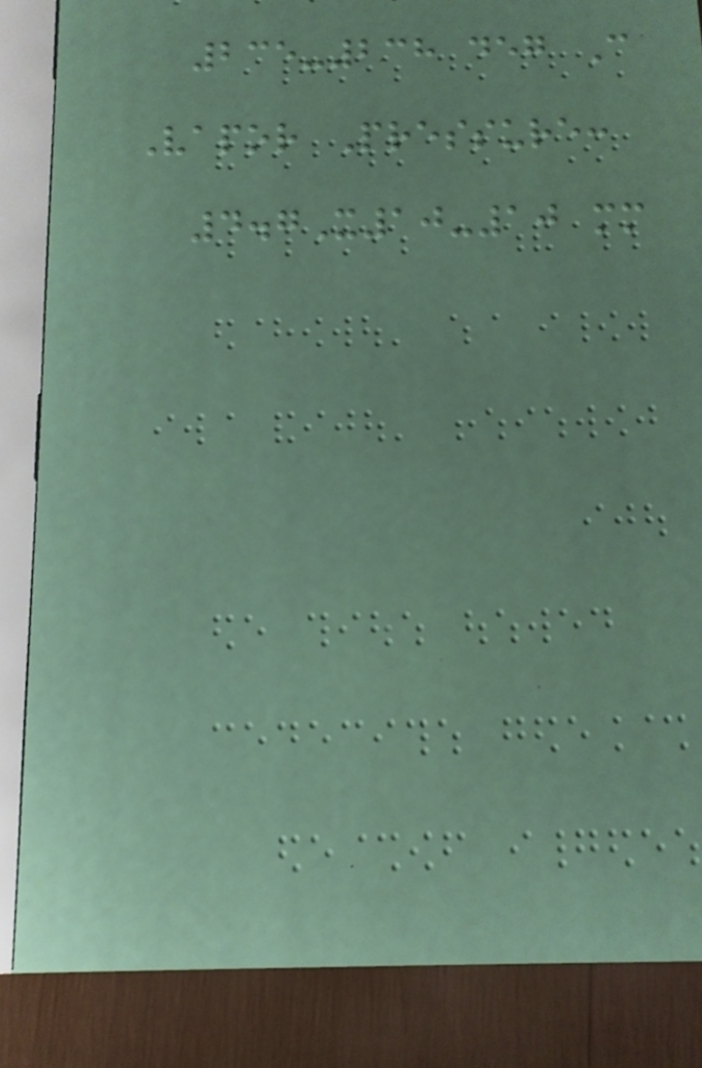235-238 deg C
Vapor Pressure:
4.7X10-10 mm
